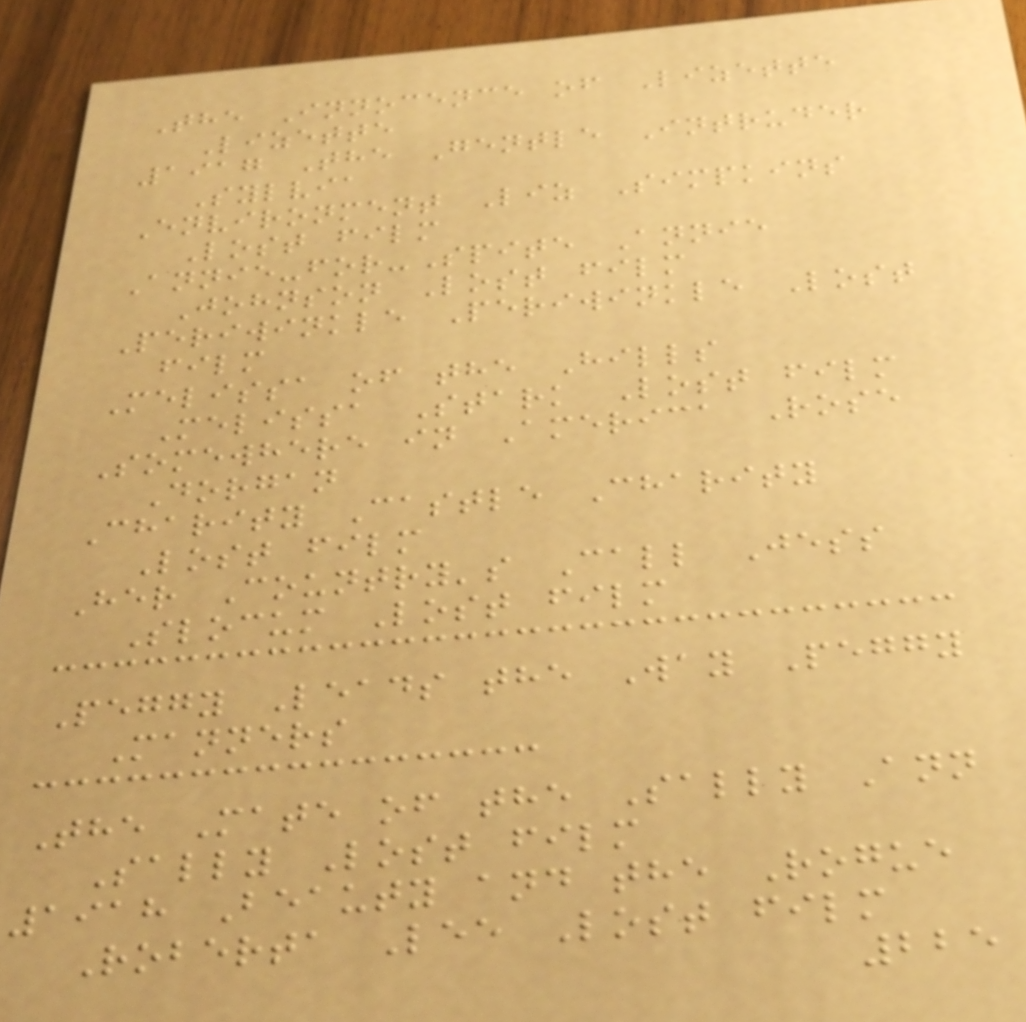The Innocence of Lizette
Lizette
1917 The Gentle Intruder
Sylvia
Environment Liz Simpkins
Lost film
Annie-for-Spite Annie
Johnson Lost film
Periwinkle Periwinkle Lost
film
Melissa of the Hills
Melissa Stark Lost film
Somewhere in America Rose
Dorgan
Charity Castle Charity
Lost film
Her Country's Call Jess
Slocum Lost film
Peggy Leads the Way Peggy
Manners
The Mate of the Sally Ann
Sally Lost film
1918 Beauty and the Rogue
Roberta Lee Lost film
225
